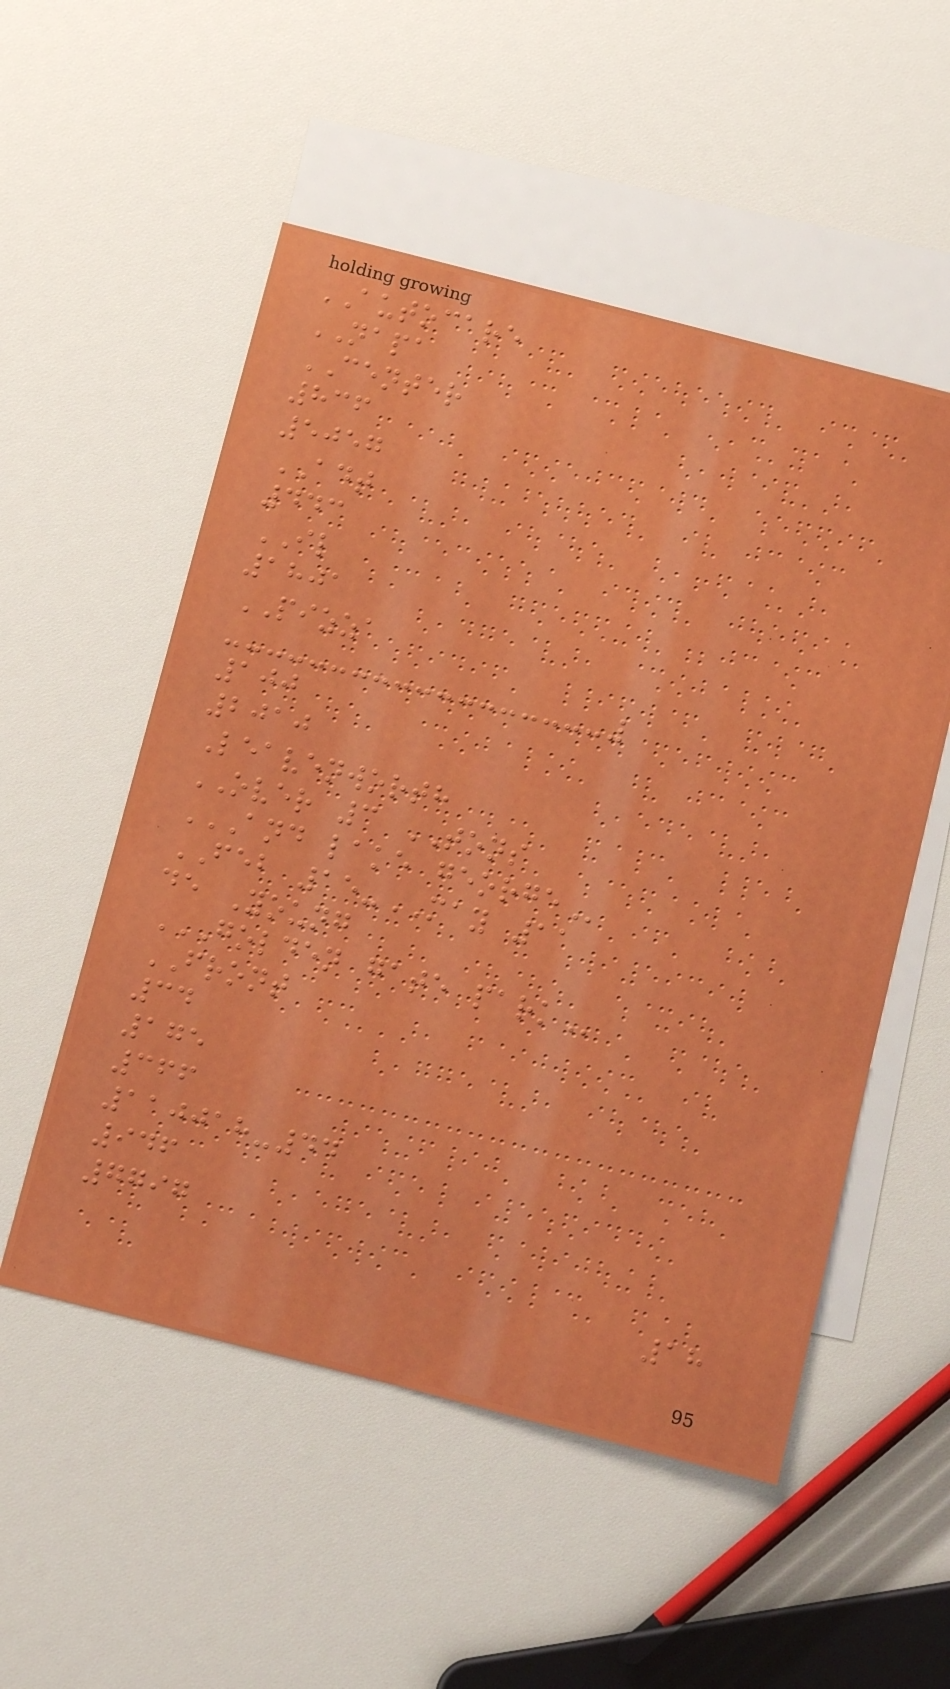AUTOCARE
NAPA
CENTER
836
5057
ADT
443
IL
1801
PIZZA
100
2010
Leavenworth
OVER 3 TONS
AND LAKE GEORGE
FEB 15-MAY 11
de Young
GOLDEN GATE PARK
FRONT
34
175
366
110018-44
946
7797
18
